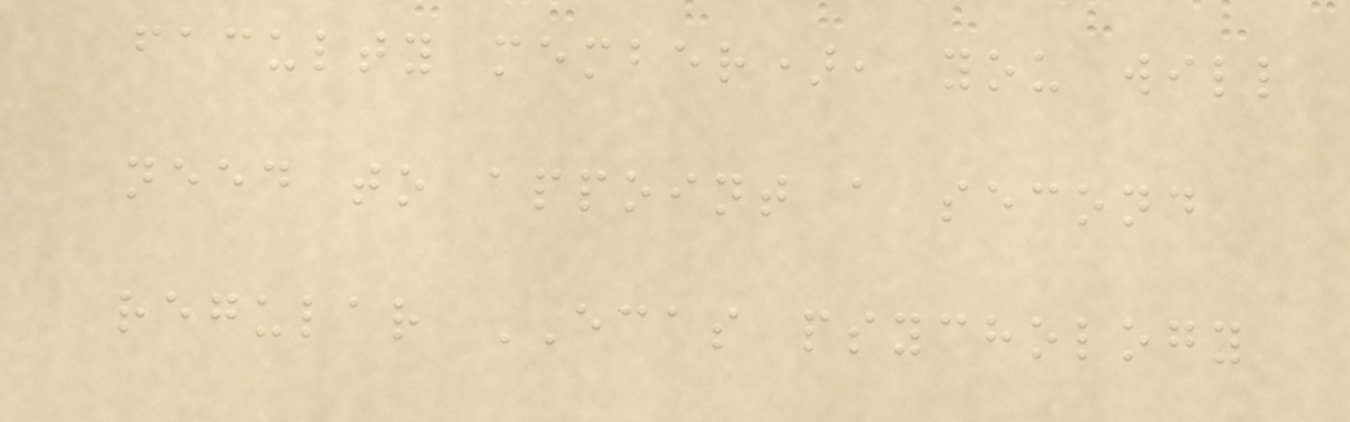faculty member), you will
need to appoint a second
regular ECAS psychology
